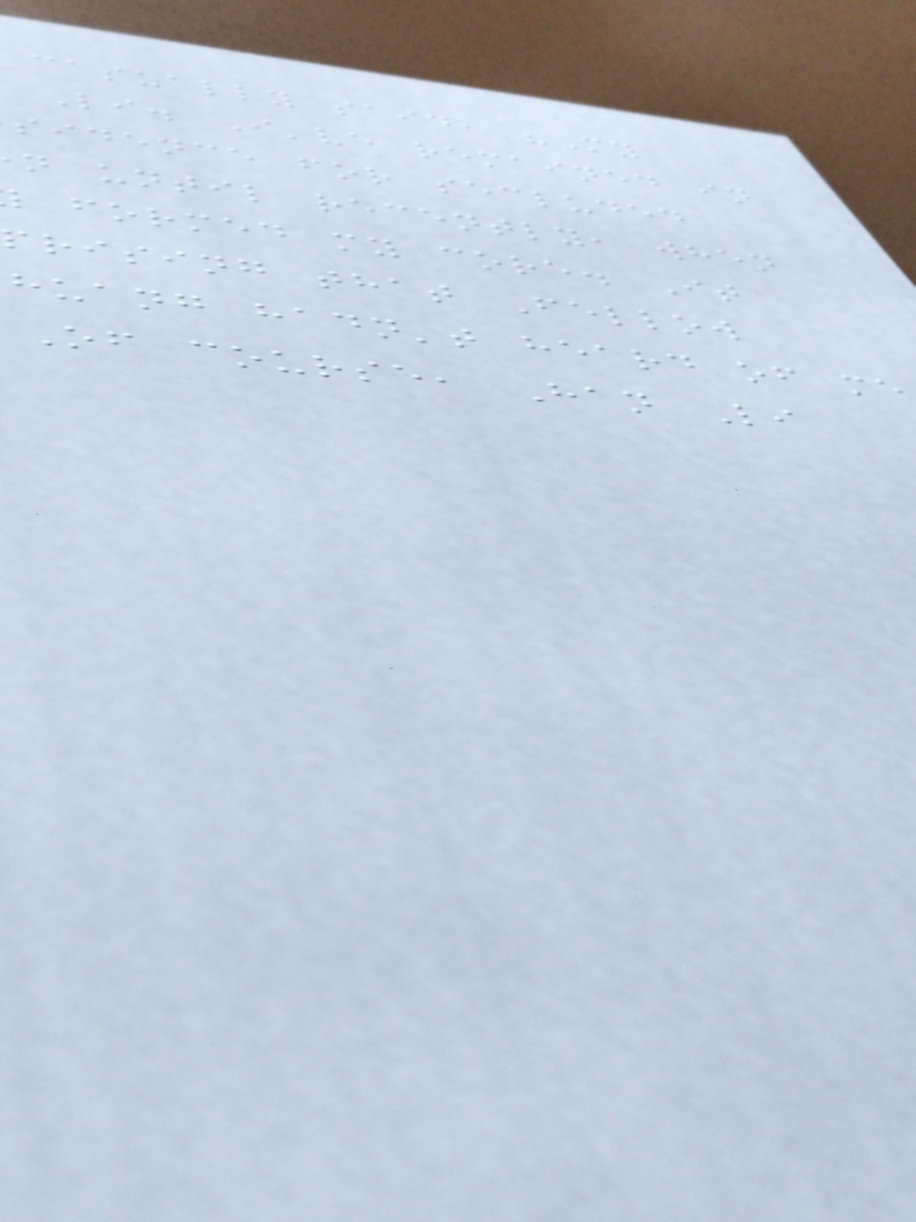casually said, "My
Li. I've remained in
sidence for secluded
n until recently, when
formed my core. It
rising that Fellow
huang hadn't heard of me
Of course, Han Li
